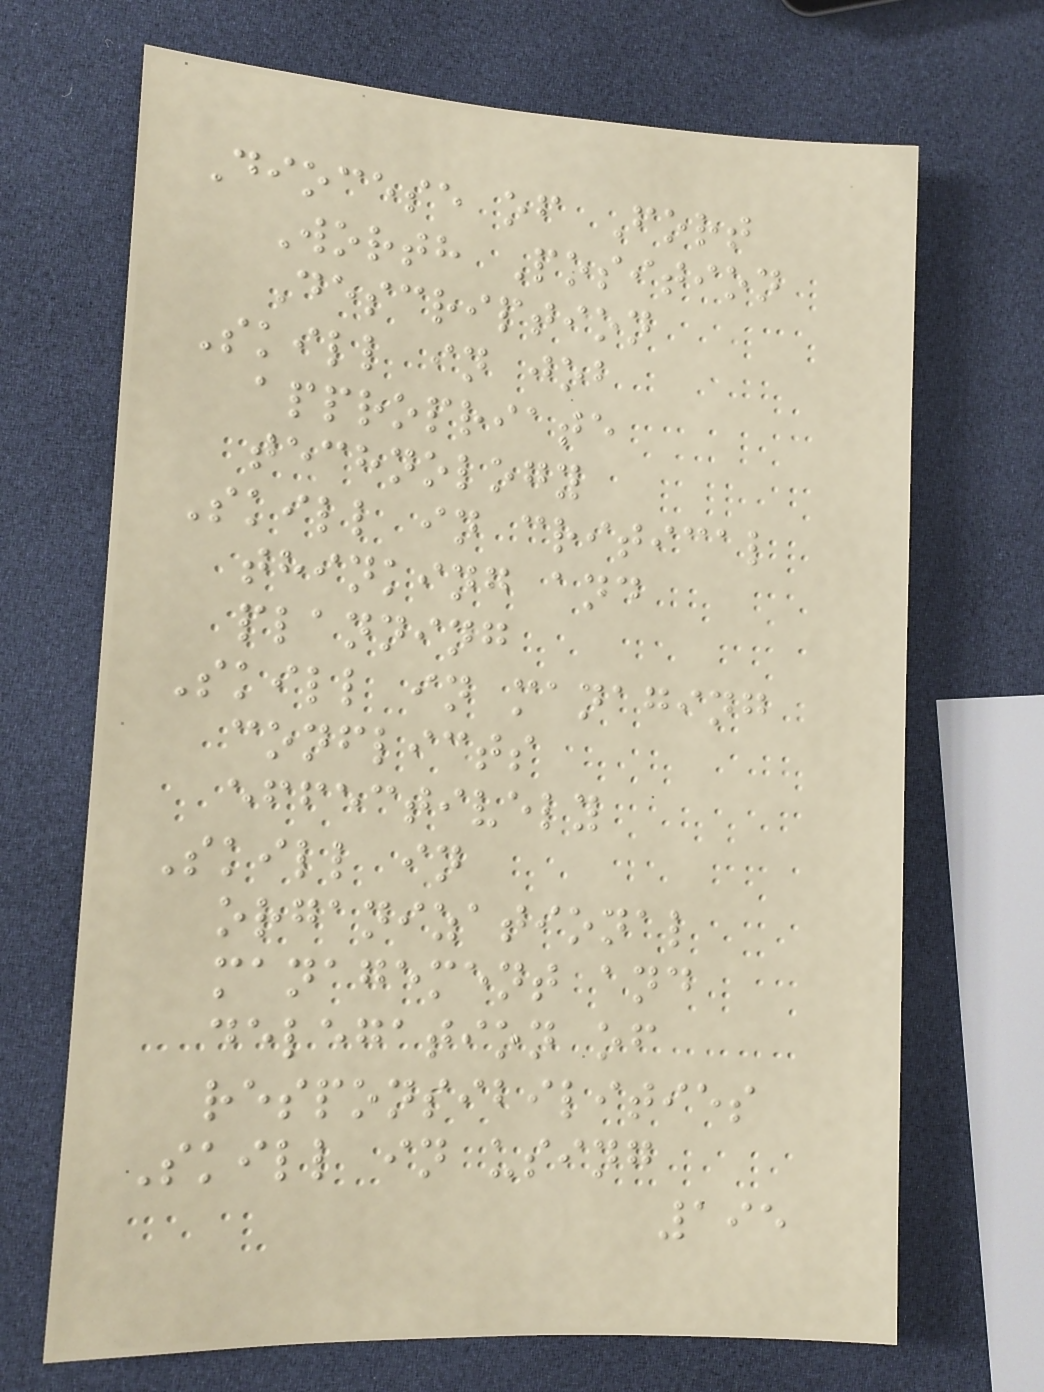Diocese of Fort
Worth Position
Description
Skill in job
appropriate
technology
Skill in critical
thinking and
planning
Skill in managing
conflicts
effectively
Skill in
organizational
management and
delegation of
responsibilities
Skill in using
195
